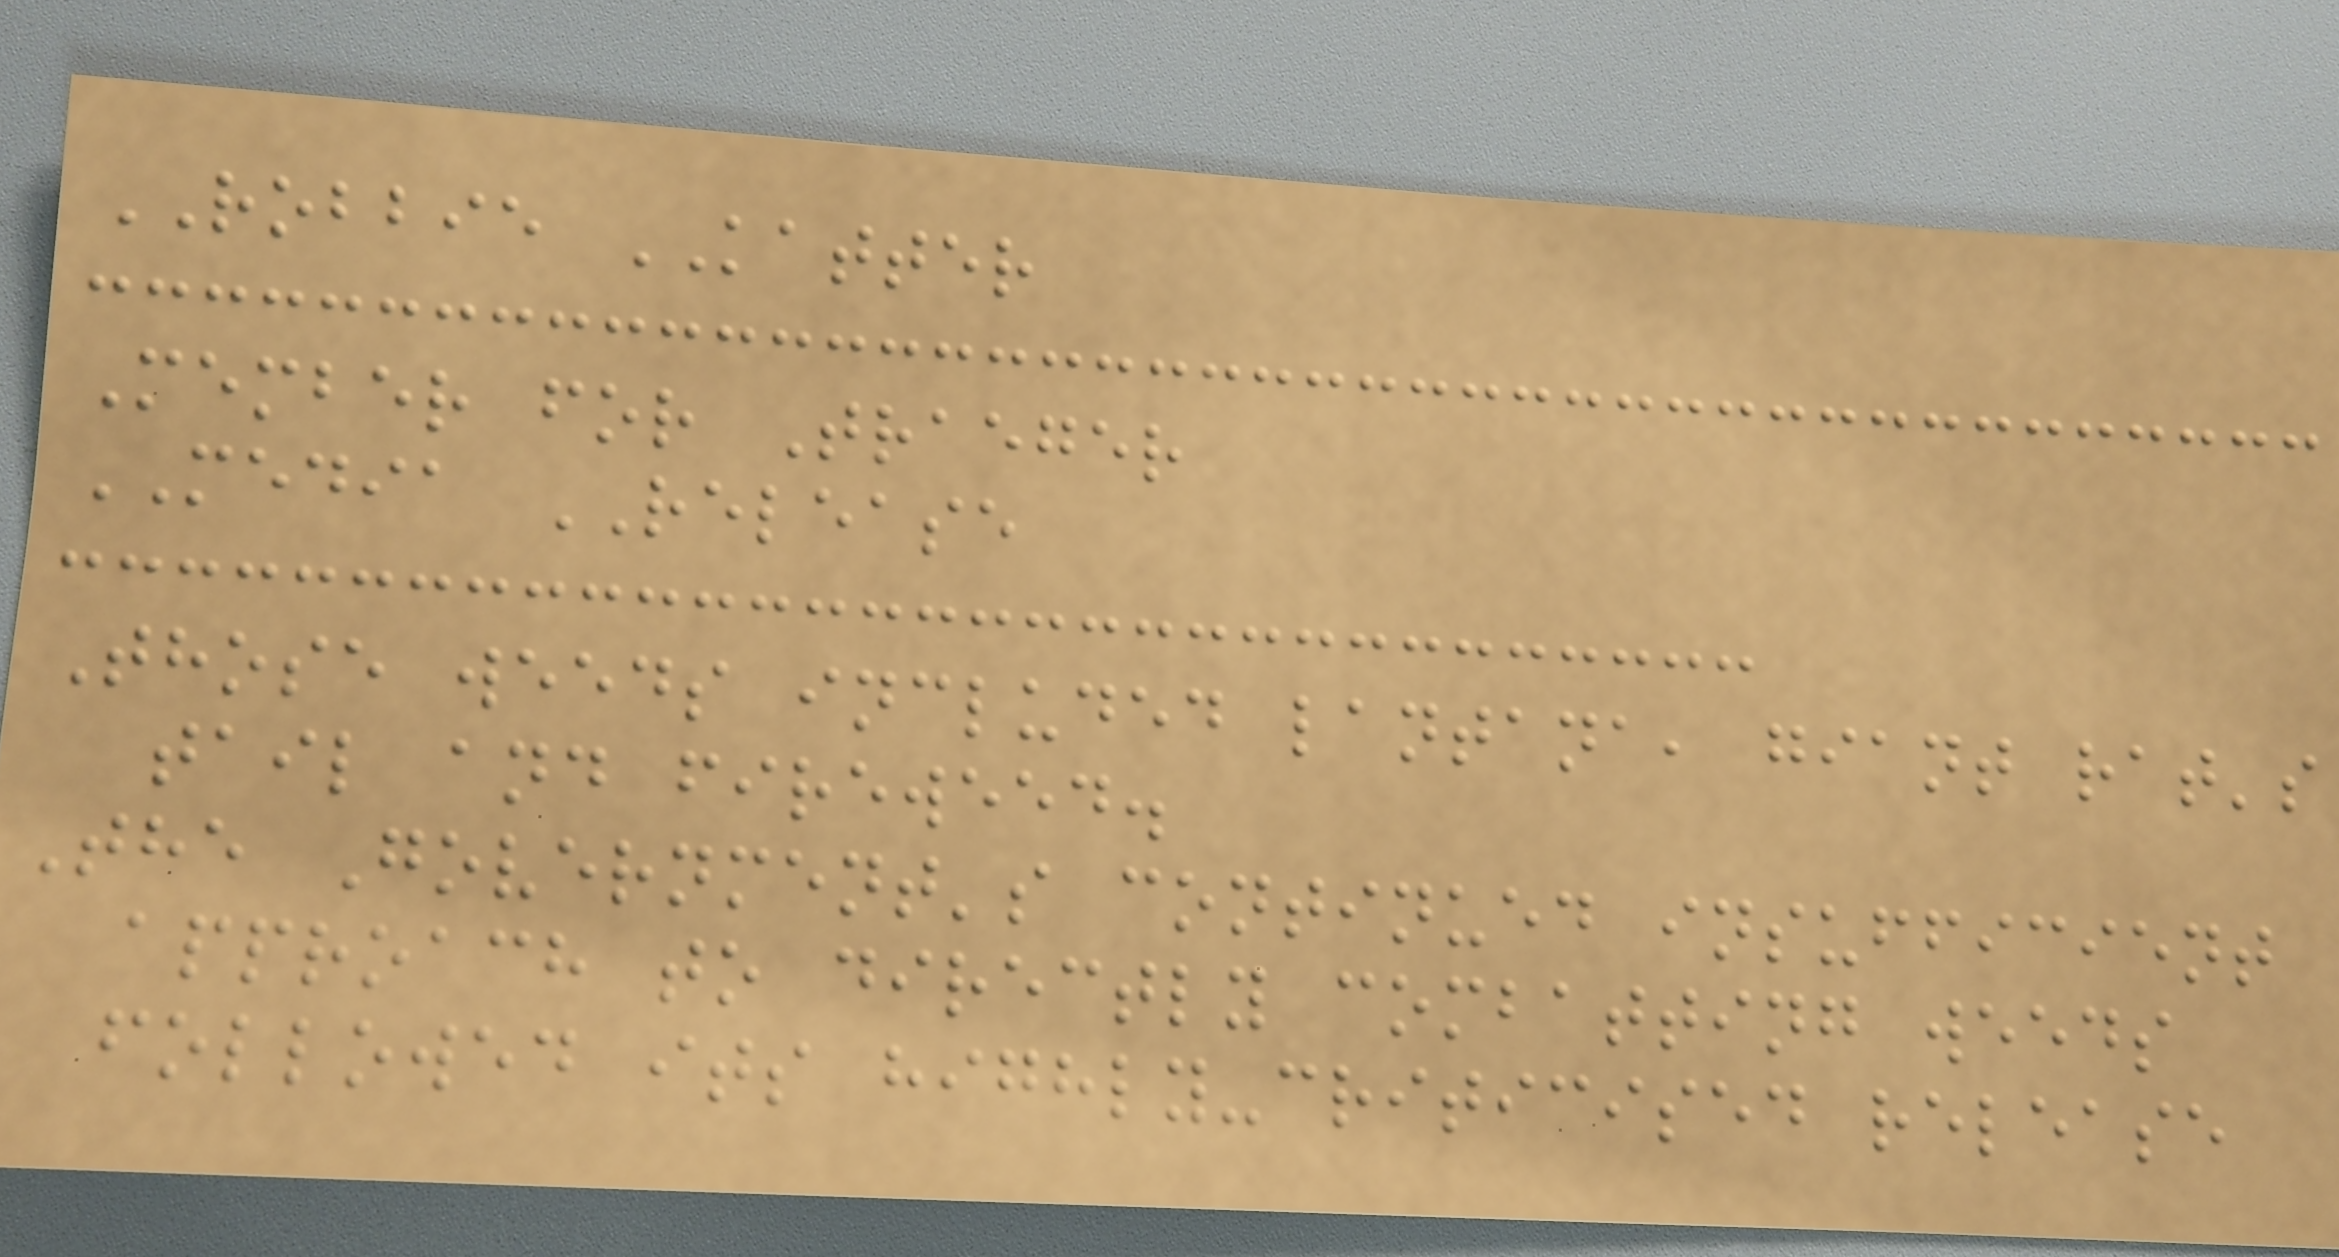ROBBIE KATTER
Member for Traeger
MEDIA RELEASE
Those weeds included lantana, giant rat's
tail and fireweed.
The Government's continued insufficient
approach to directly combatting weeds
followed its highly-criticised release
